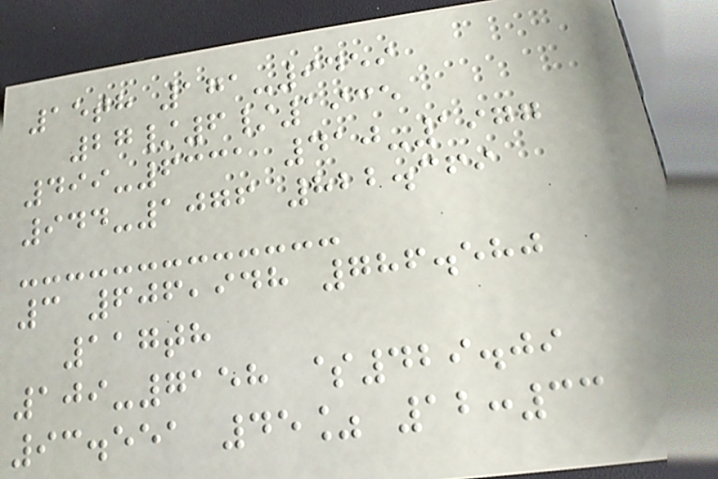15th 171-9459
27/6/1935
499-6331 410-1977
944-1076 822.369
3 606,948 786.580
117th
109-7158 $429.09
93.551 45% 12:33
